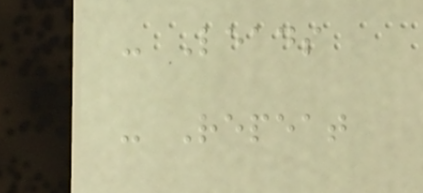- Leads
- Repeat
